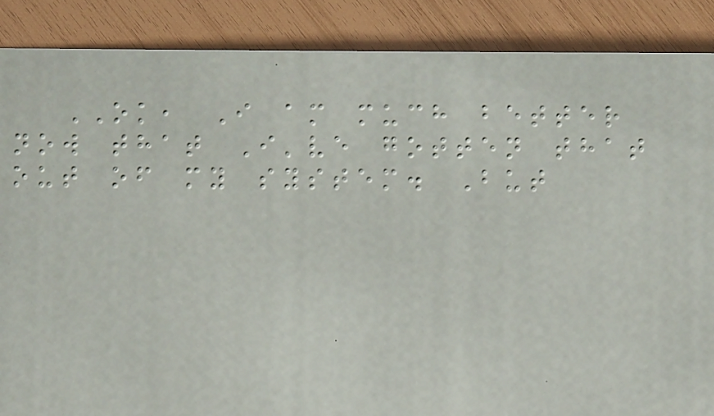OK, I am much better
now that I've gotten that
out of my system. But
